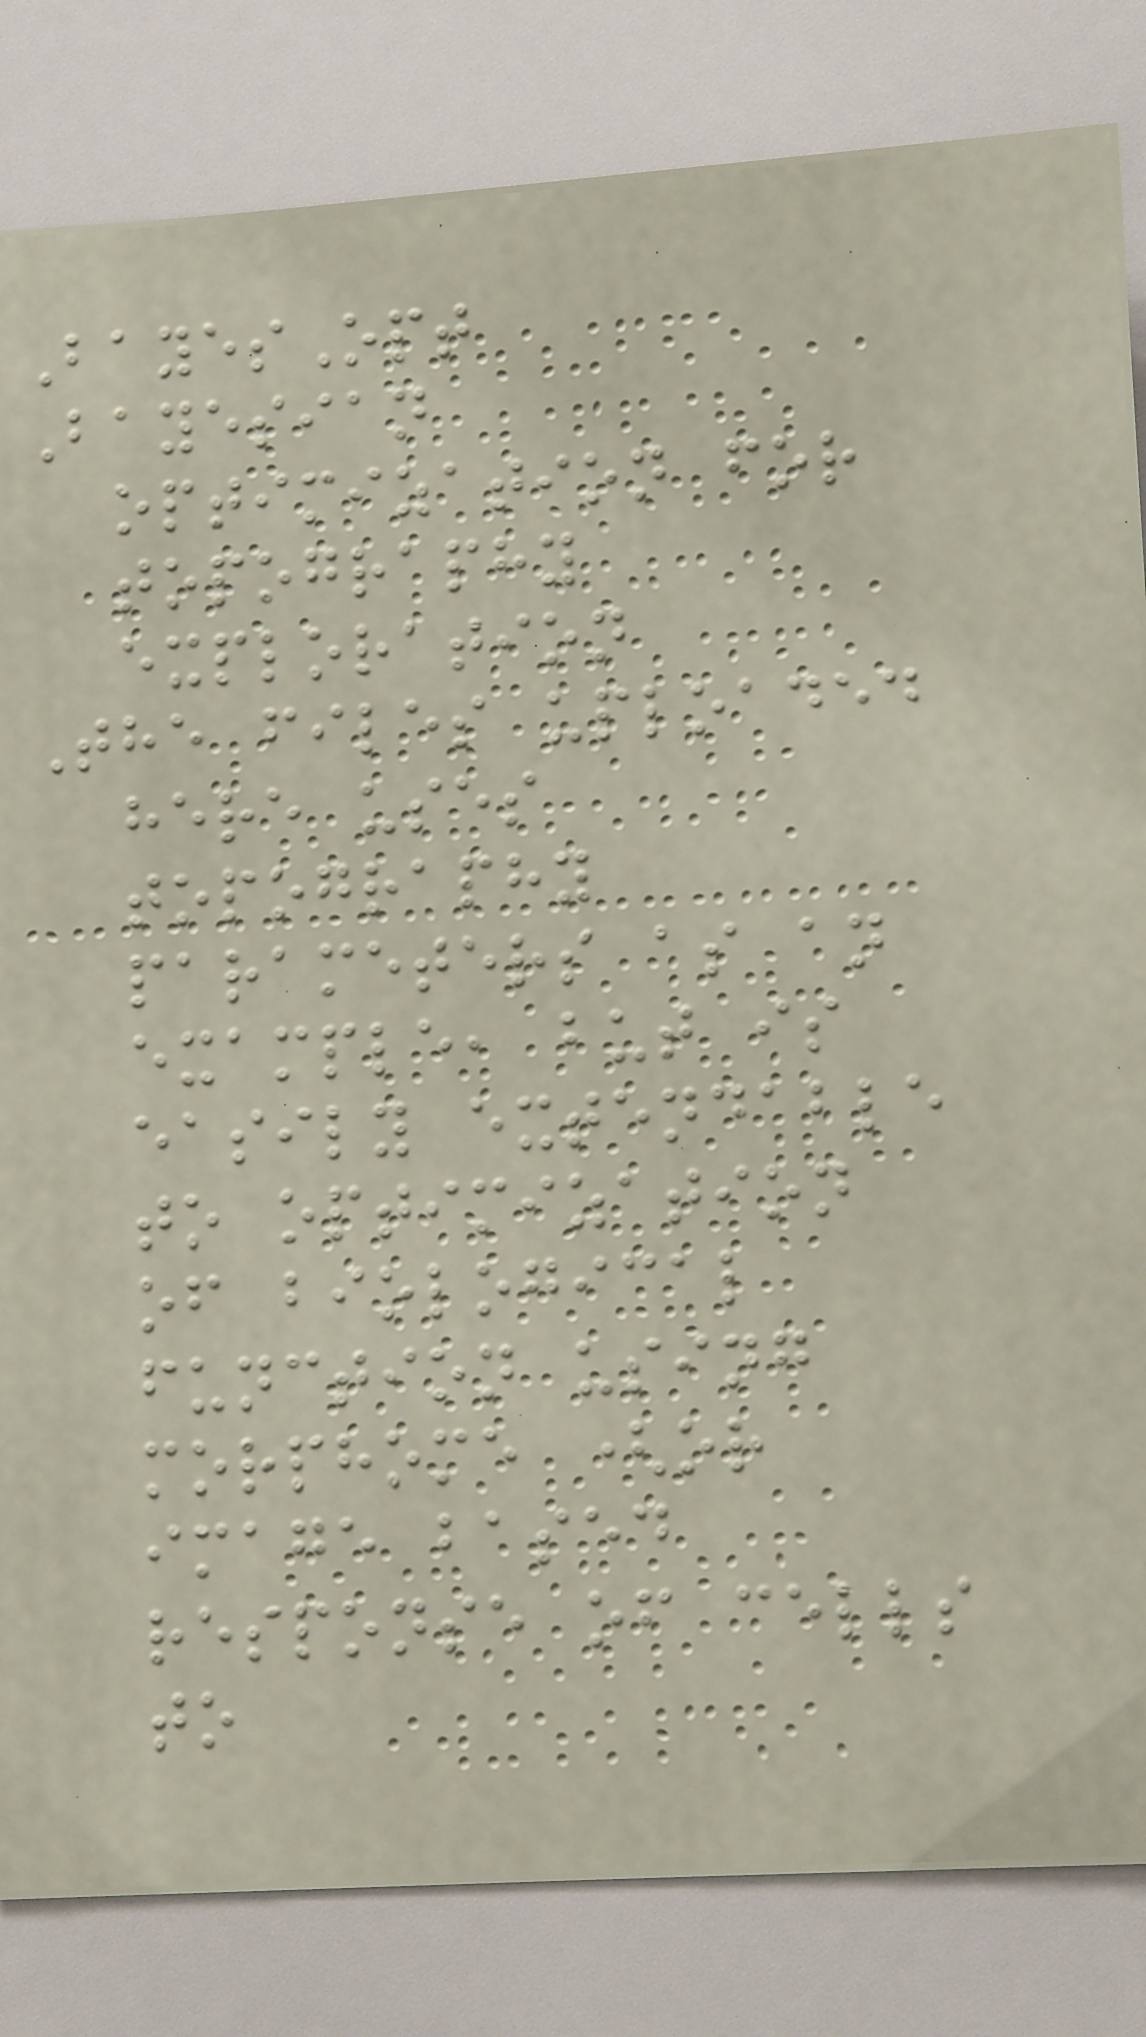BayesOpt
Bayesian
optimization for
topography
exploration
The files uploaded
here uses
topography
parameters as an
example, but is
easily extendable
to optimization
of biological
function using
morphome (or
image based
response of cells
to
